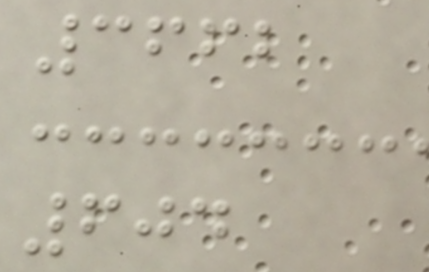3662
604
